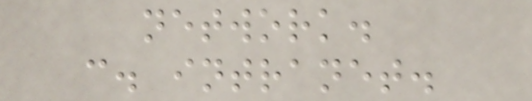network.
c. intranet.
